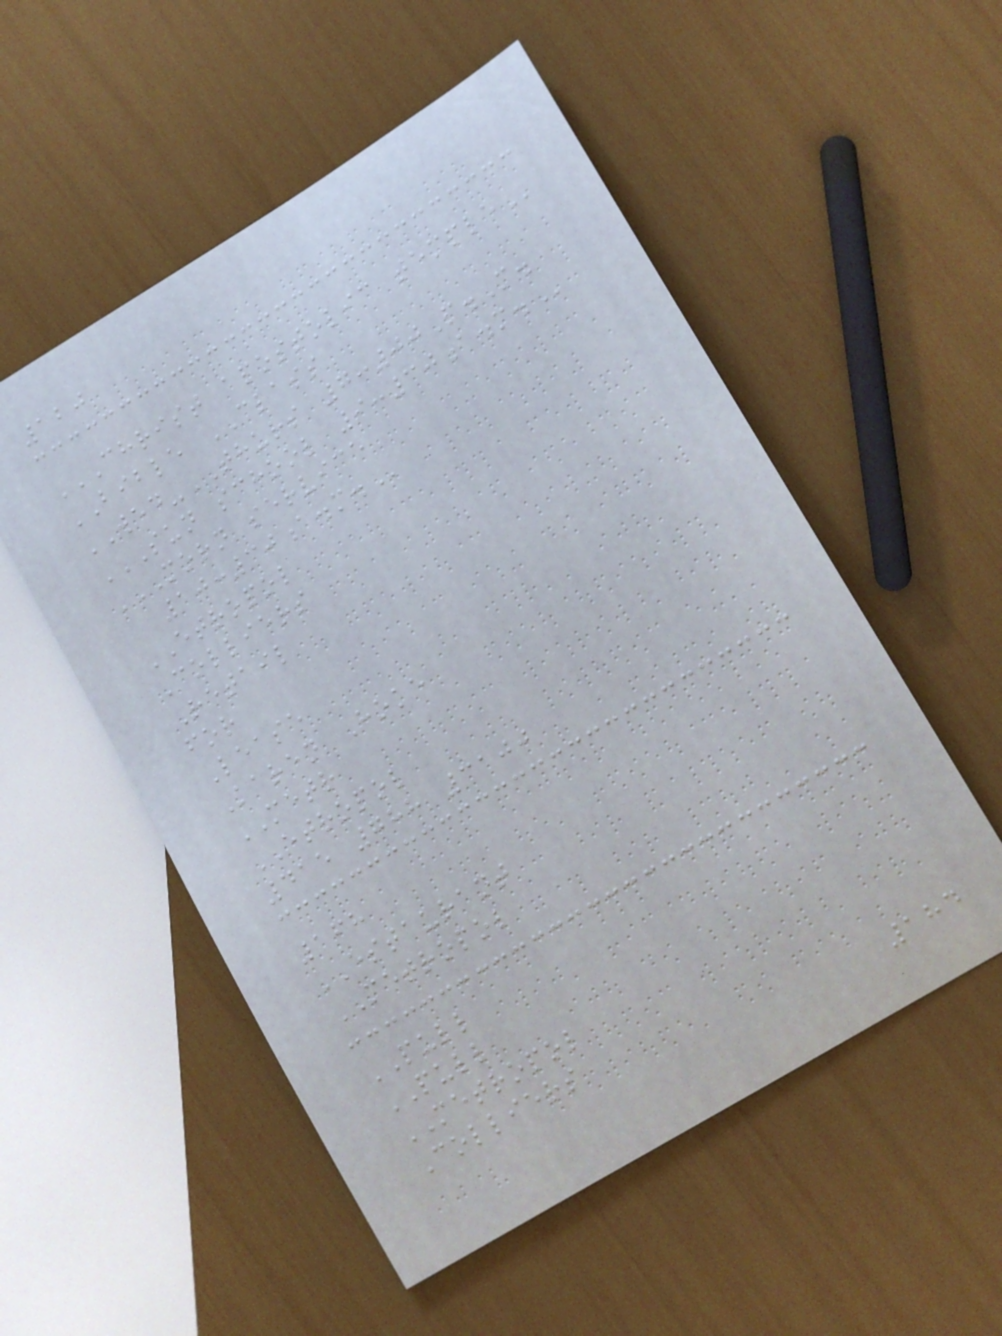120
CHRIST APOSTOLIC TEMPLE
BIBLE CLASS
WED-THURS 7:00P.M.
SUN SCHOOL 9:30A.M.
MORN SERVICE
10:30A.M.
ETROPOL
Colliers
Retail
for
Lease
Karen Hoke
METR
ETROPOL
415 788 3100
168
ESTAURANT
METROPOL
PULL
PULL
METROPOL
Colliers
184
